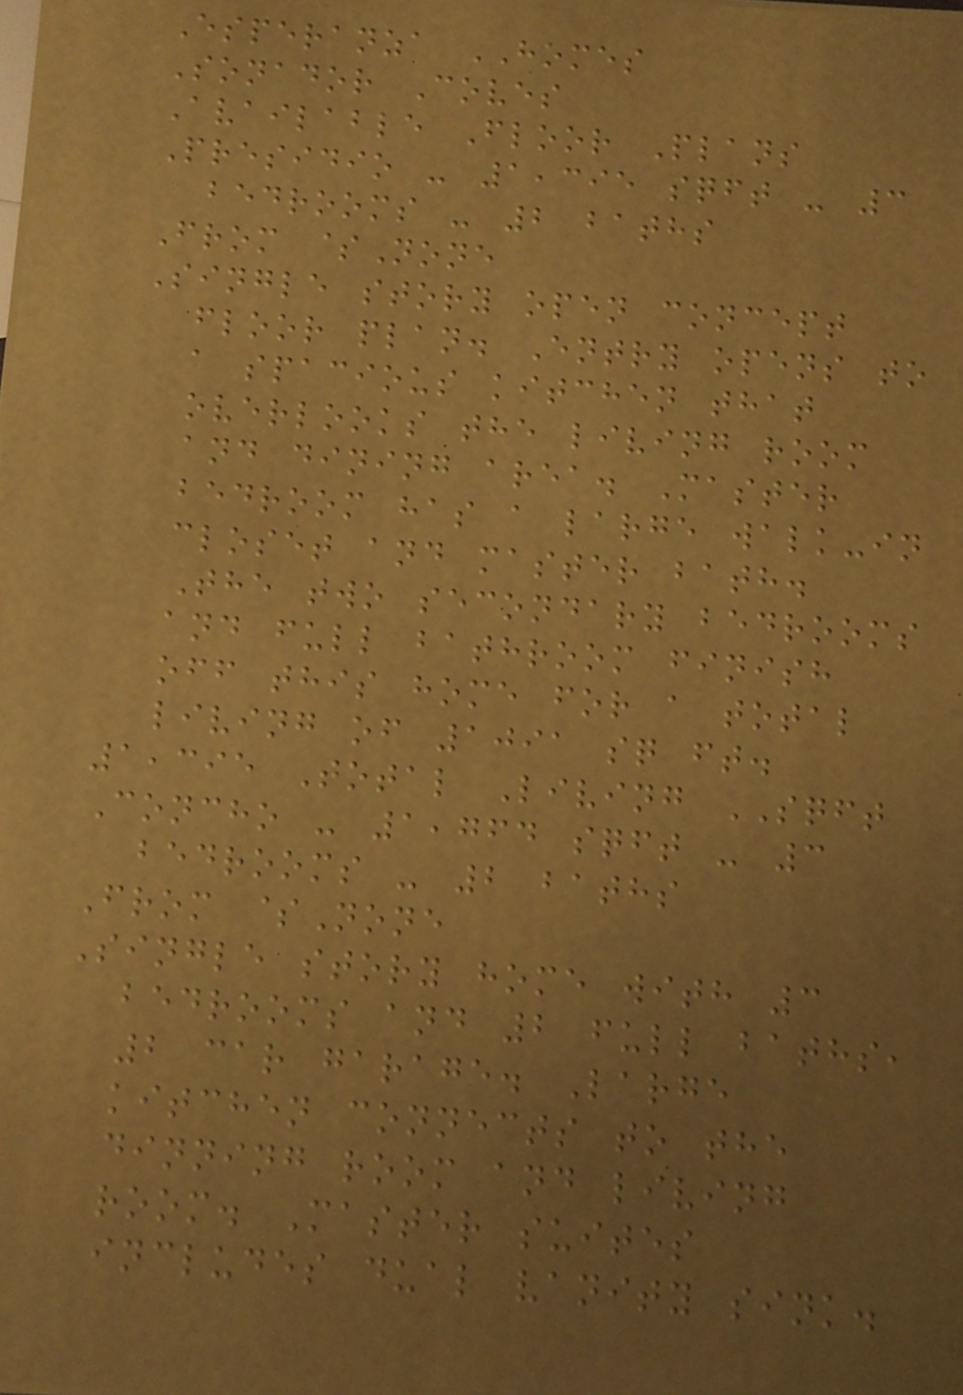Esperanza HOMES
Sonador Coves
Available Floor Plans
Presidio - 1,395 sqft - 3
bedrooms - 2 baths
From $None
Single story open concept
floor plan. Entry opens to
a spacious kitchen that
overlooks the living room
and dining area. Master
bedroom has a large walk-in
closet and master bath.
The two secondary bedrooms
and full bathroom finish
off this home for a total
living of 1091 sq ft.
1,395 Total Living SQFT
Concho - 1,764 sqft - 3
bedrooms - 2 baths
From $None
Single story home with 3
bedrooms and 2 full baths,
2 car garage. Large
kitchen connects to the
dinning room and living
room. Master suites
includes dual vanity sink.
